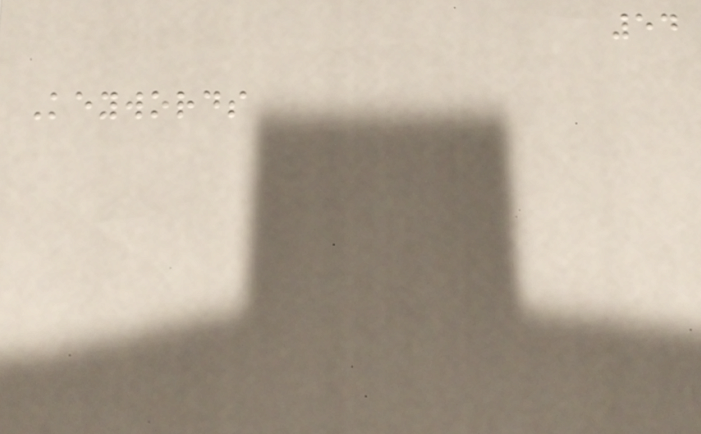54
Keywords
